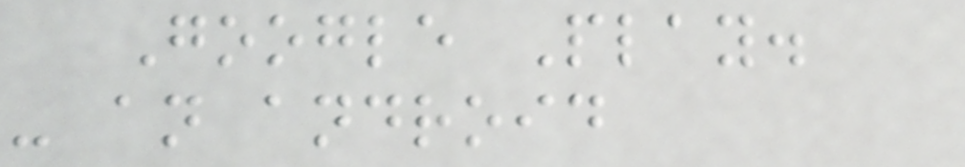Google Play.
- an android
